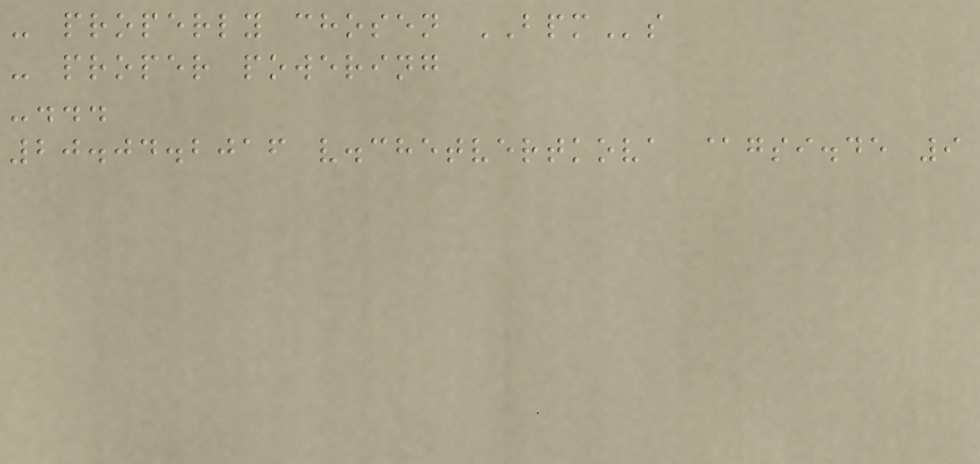- properly chosen BPMs
- proper powering
-...
20.04.2016 v.chetvertkova @gsi.de 9
